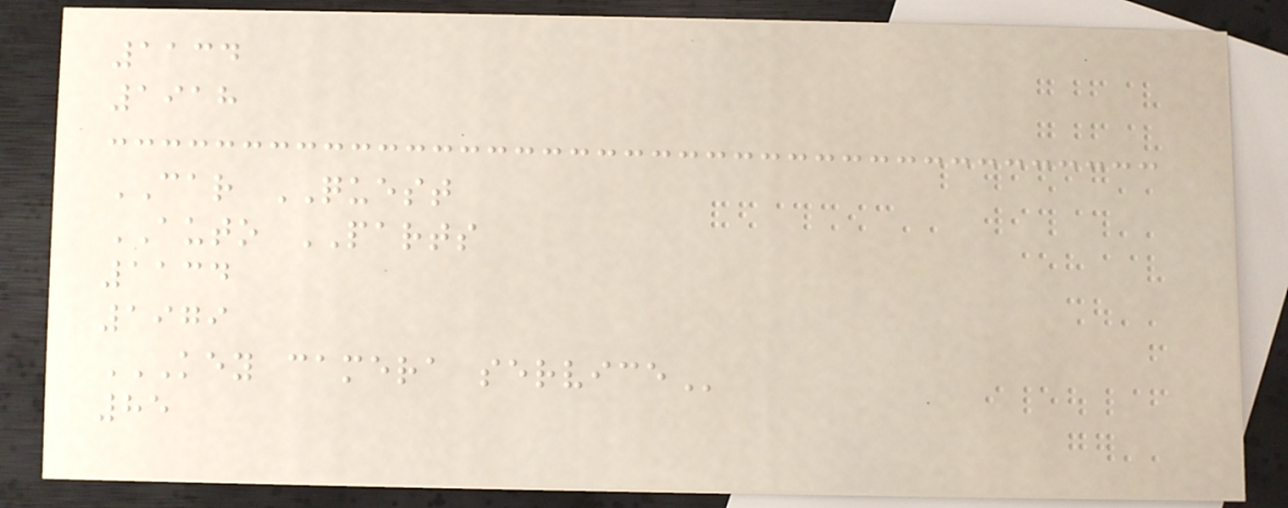1134
1918
CAR QUEST
AUTO PARTS
1134
1979
KEY CAMERA SERVICE
85
